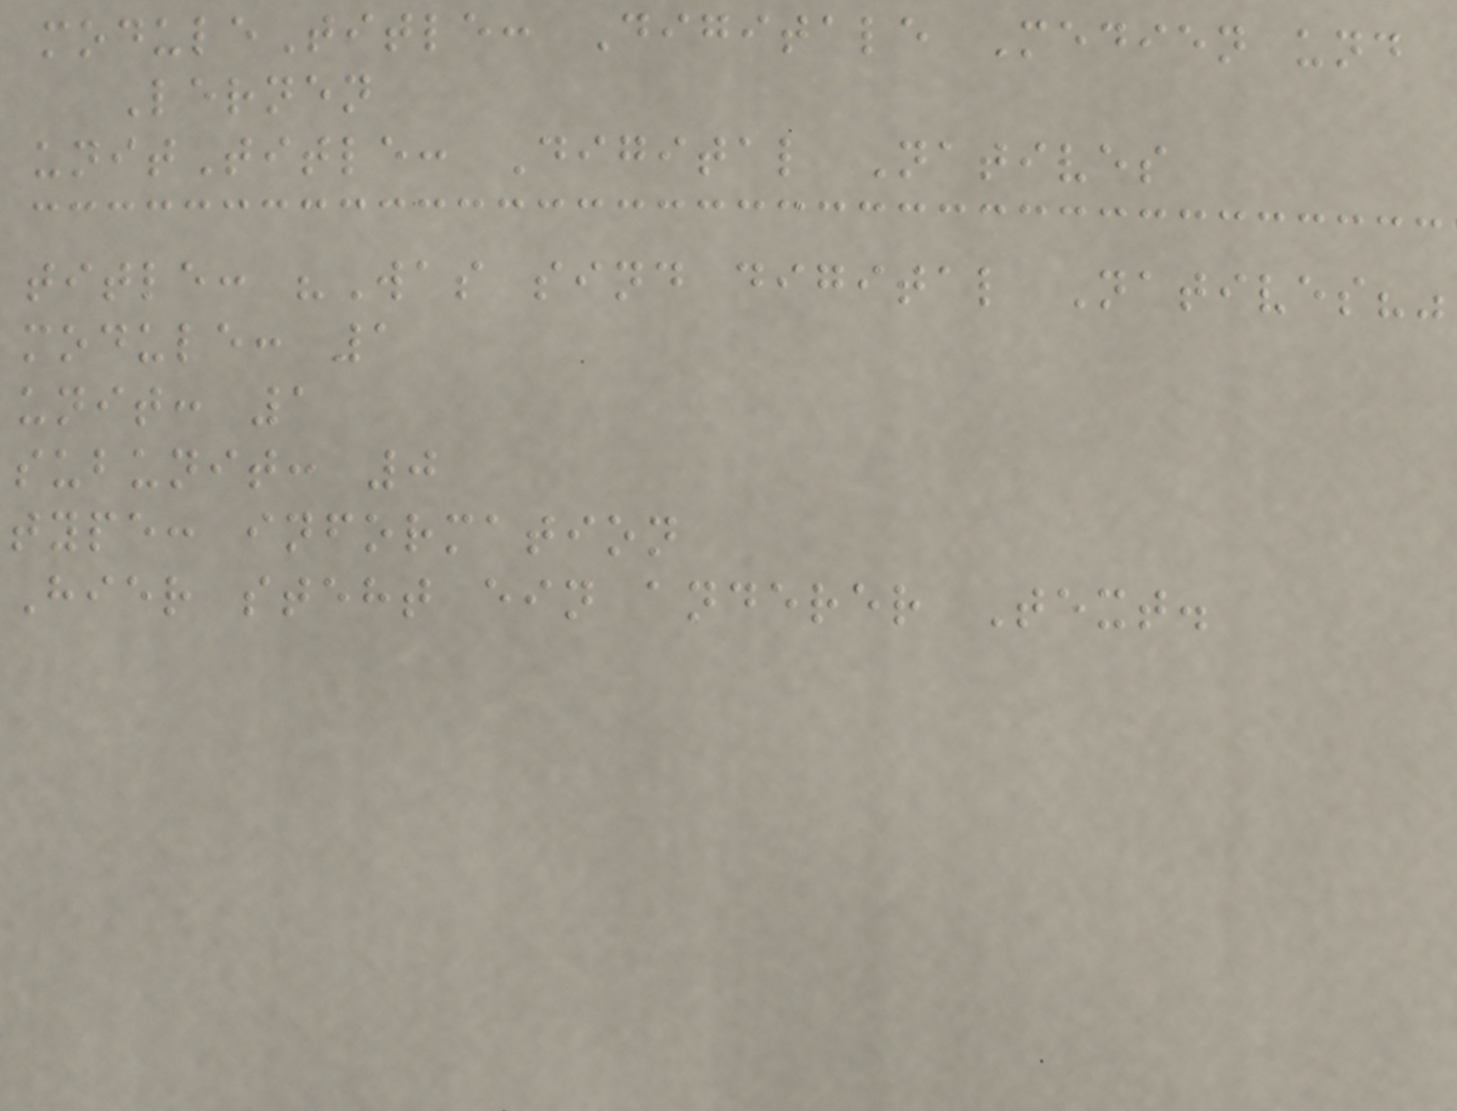moduleTitle: Digitale Medien und
Lernen
unitTitle: Digital Natives
title: "Was sind digital Natives?"
module: 1
unit: 1
subunit: 0
type: information
Hier steht ein anderer Text.
